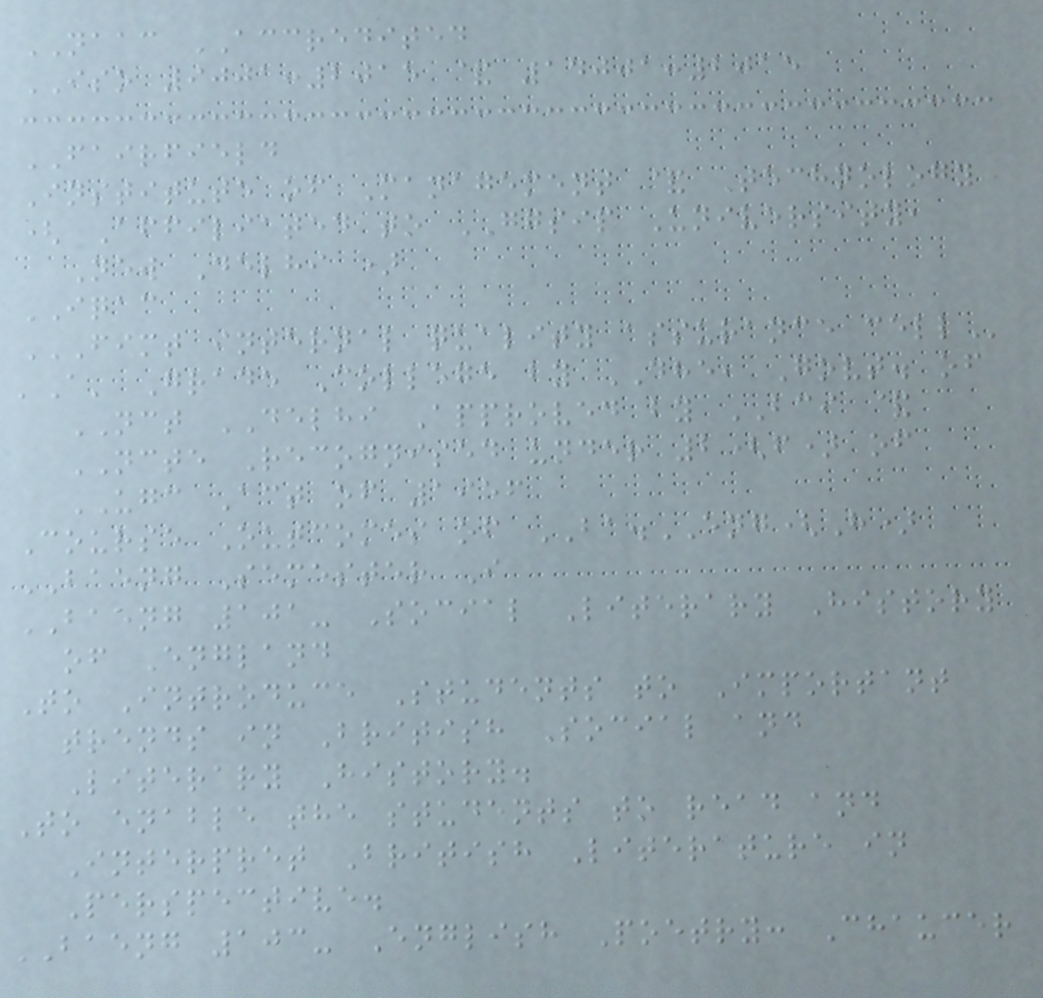NAAC ACCREDITED
ISO 9001:2015 & 14001:2015
FAIRFIELD
Institute of Management & Technology
( Affiliated to GGSIP University,
New Delhi )
IQAC
FIMT INTERNAL QUALITY ASSURANCE CELL
'A' Grade College by DHE, Govt. of
NCT DELHI Approved by BCI &
NCTE Recognised under 2(f) of
UGC Act of 1956
Course Outcomes of BA.ENG(H)
BAENG Semester I
BAENG 101- Social Literary History
of England
To Introduce Students to Important
trends in British Social and
Literary History.
To enable the students to read and
Interpret British Literature in
Perspective.
BAENG 103- English Poetry: Chaucer
